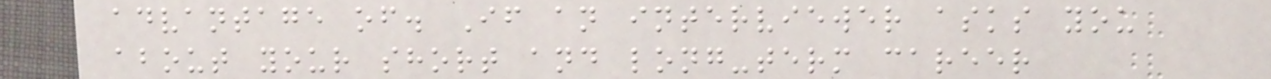advantage of. If an interviewer asks you
about your short and long-term career
